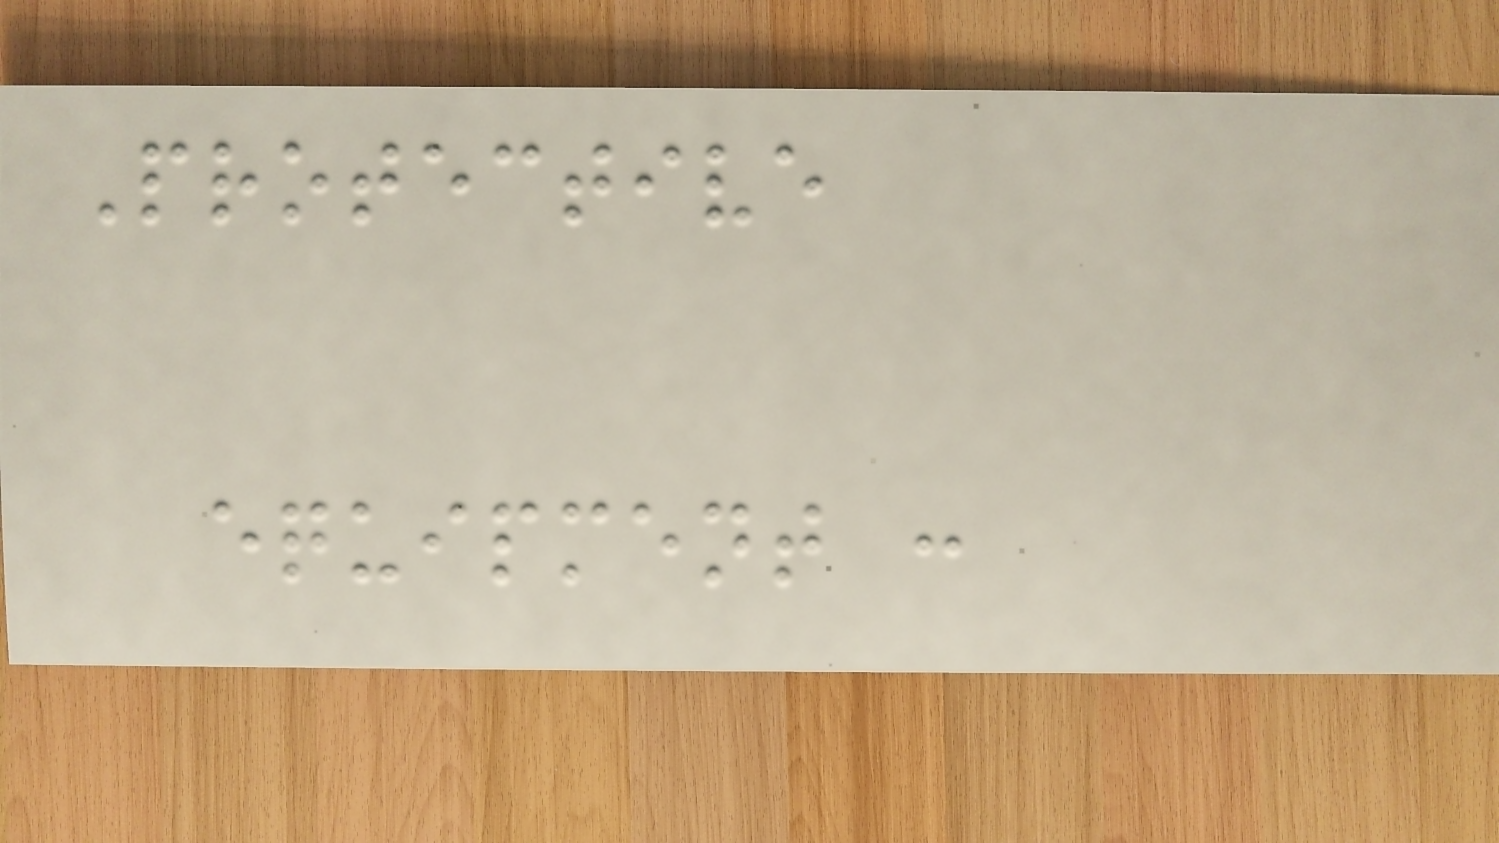Protective
equipment :
